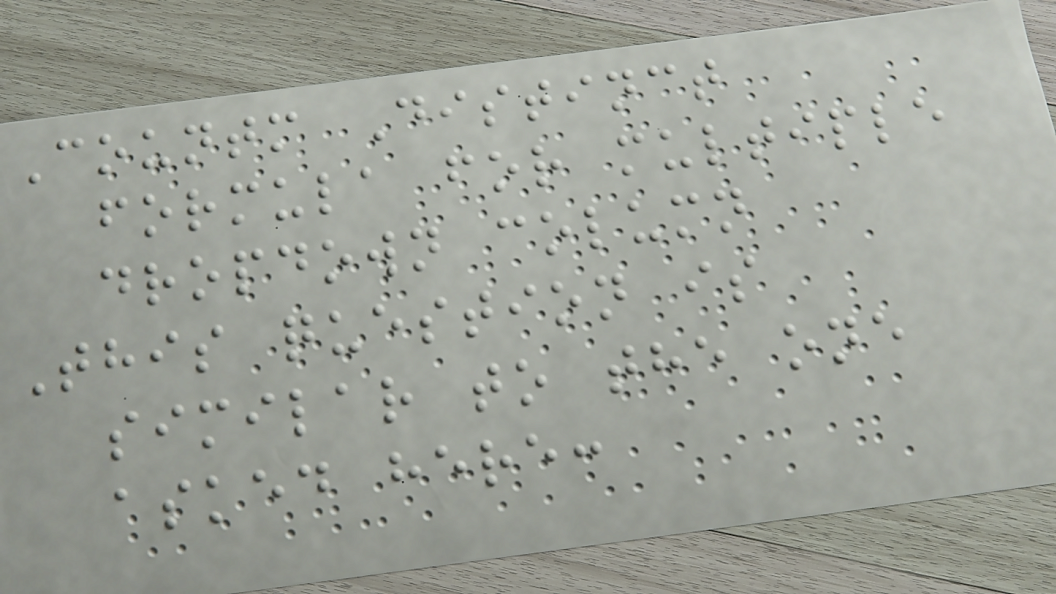Countm Distinct
formula for multiple
dropdown column
This question is
similar to the one
asked here:
